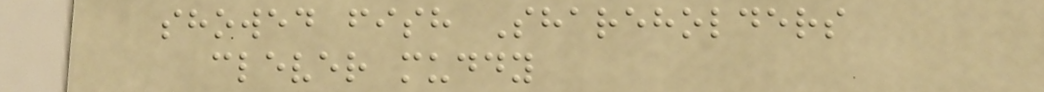showed fish Shareholders
clever muddy
